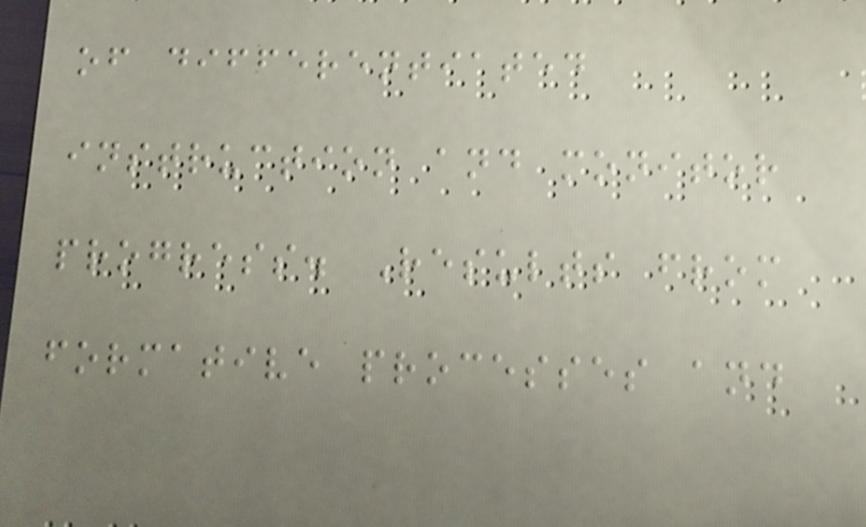of differentiated
instruction and monitor
progress. Results from
formative processes and
